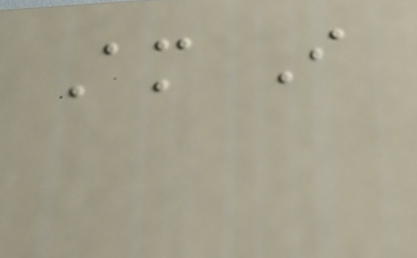Am I
